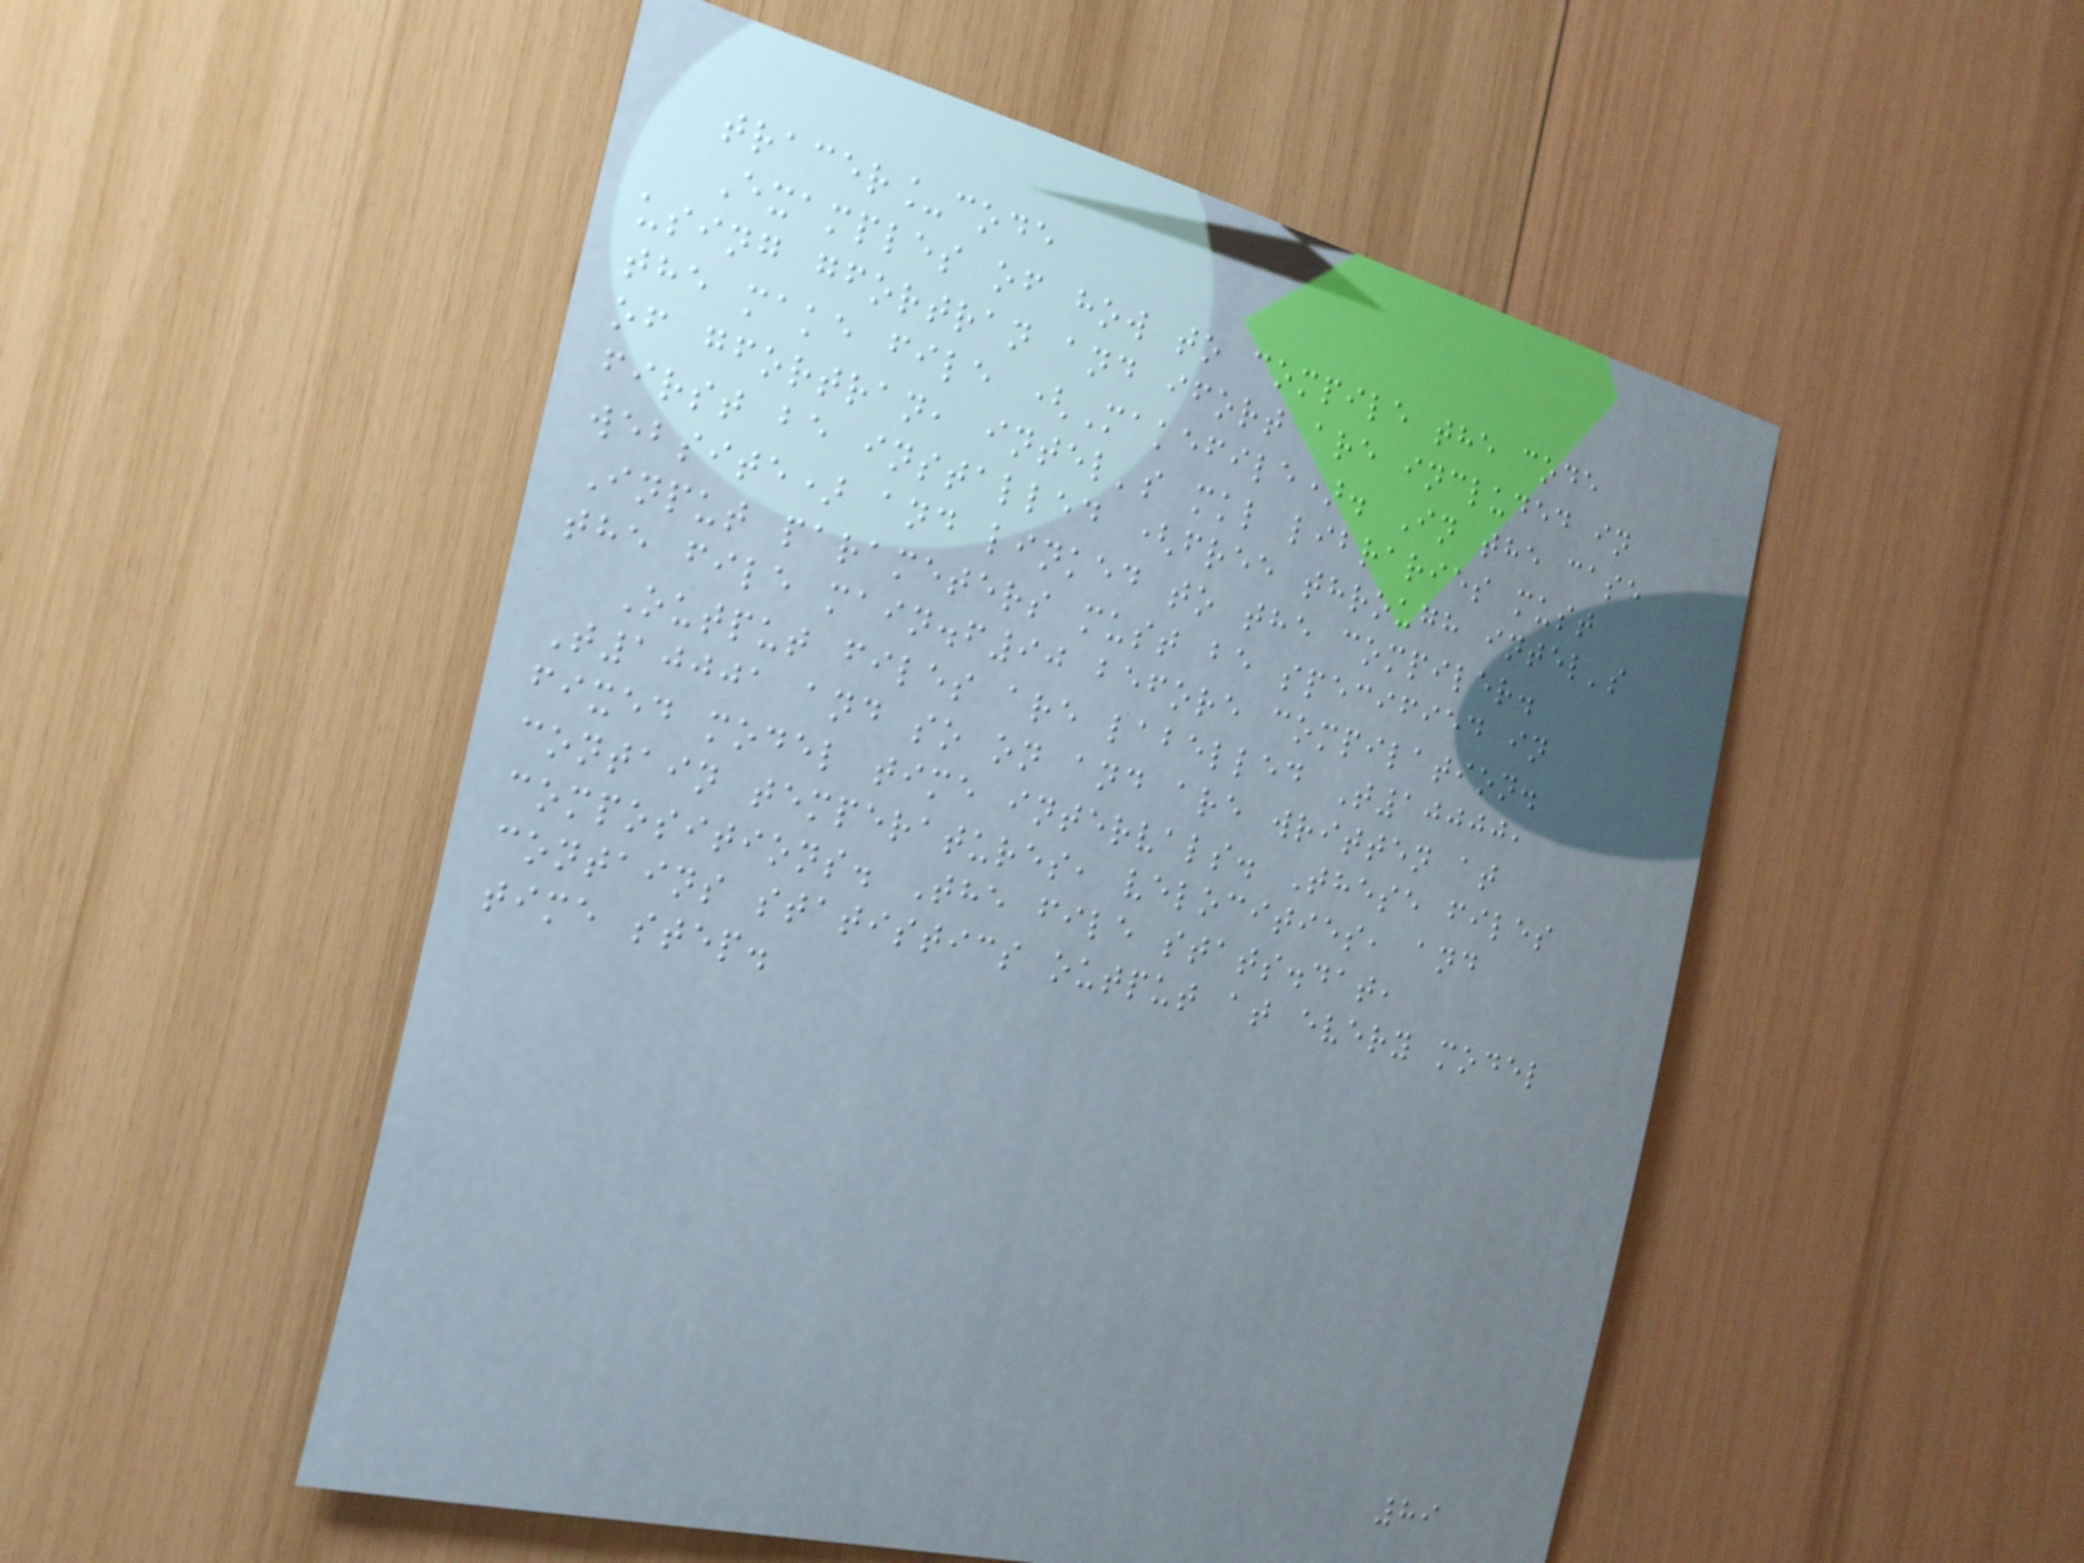tracer_code
Examples of how to compile the code
using gfortran and ifort are included in
the make file (Makefile). In the case
of gfortran, intel's mkl libraries must
first be installed (free through intel's
website) and linked to the compiler.
Input parameters must be specified in
the file main.f90 before compilation.
Output files are labelled T10000,
T10001 and so on and are written at
fixed model time intervals. These files
contain temperatures, velocities, and
compositions. The file stats.dat,
contains statistics output at every model
time step.
89
